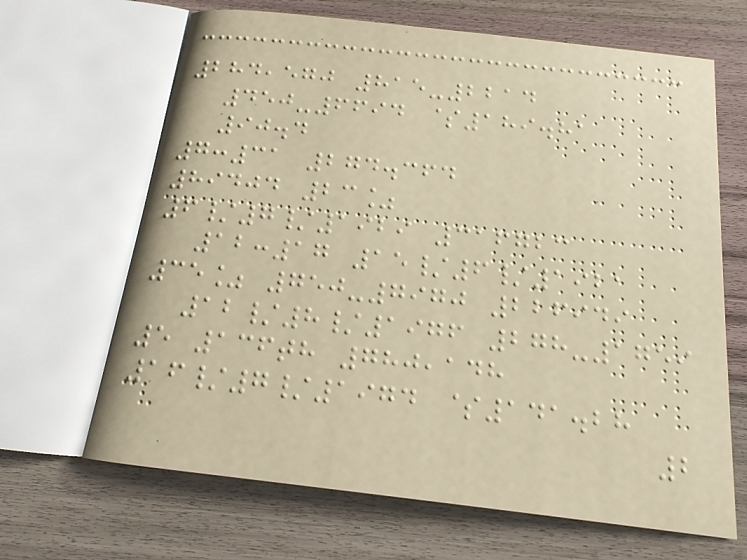284,570 815-2214
450-6694 $189.81
90.4
7:31 274.364
89404 23%
6/7/1929 316723
12:17 15/6/1921
35% 750-7970 226949
12/8/1976 278-1759
5 136th 780,148
16/7/1974 $141.28
2
